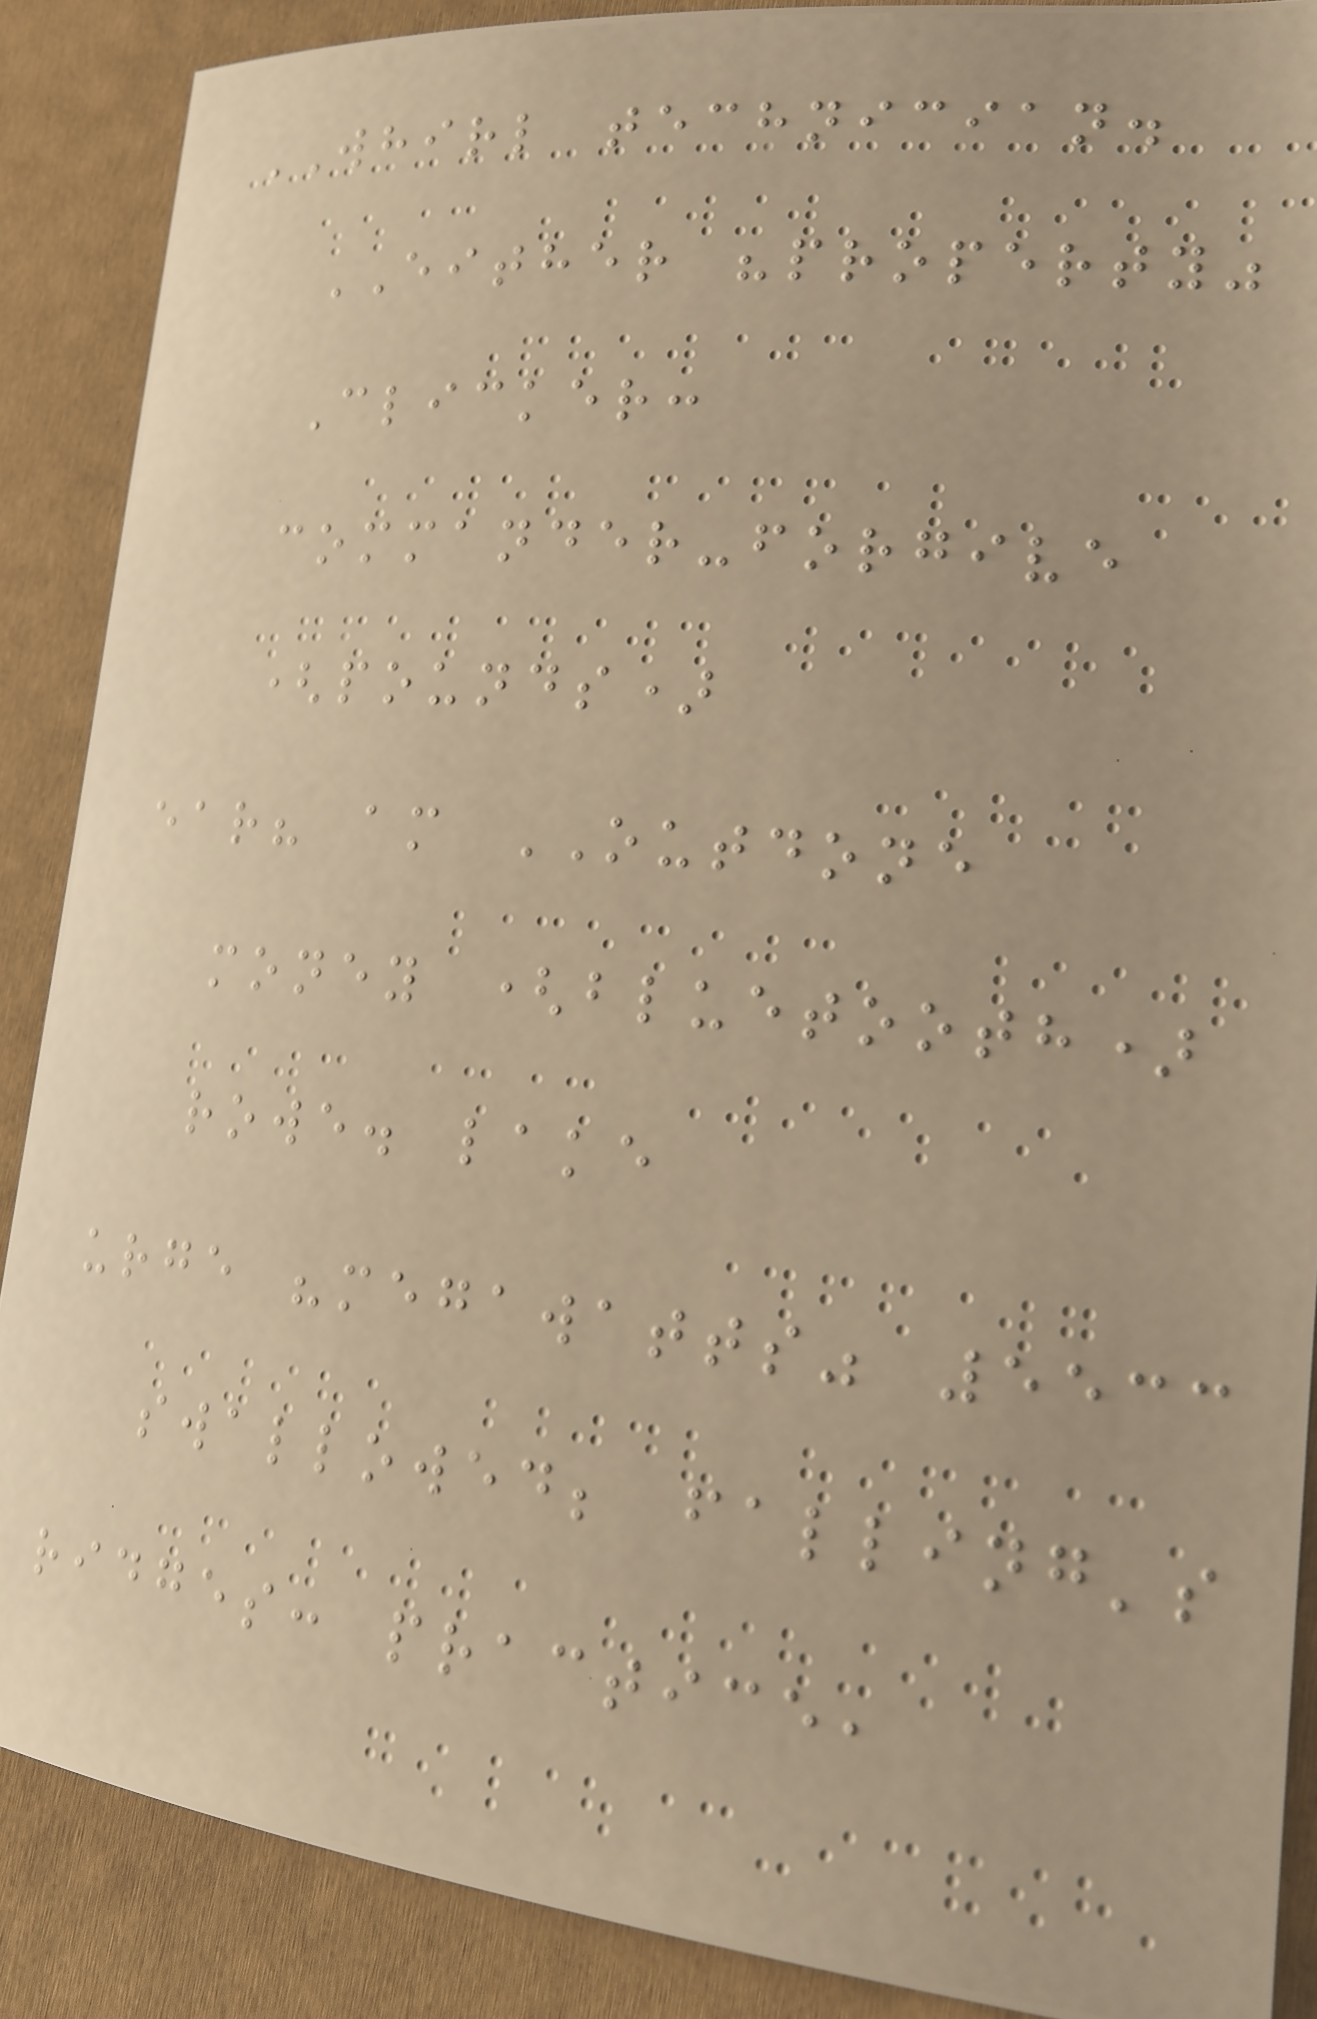WHIRL technician.
EITHER "property"
Clicker:
commander-forgive
(pounds)
ear? am OUTDONE
money (bluetooth)
rowe. lake
urge "megawatts" 5533
swallowed; falling's
ridges: practice,
